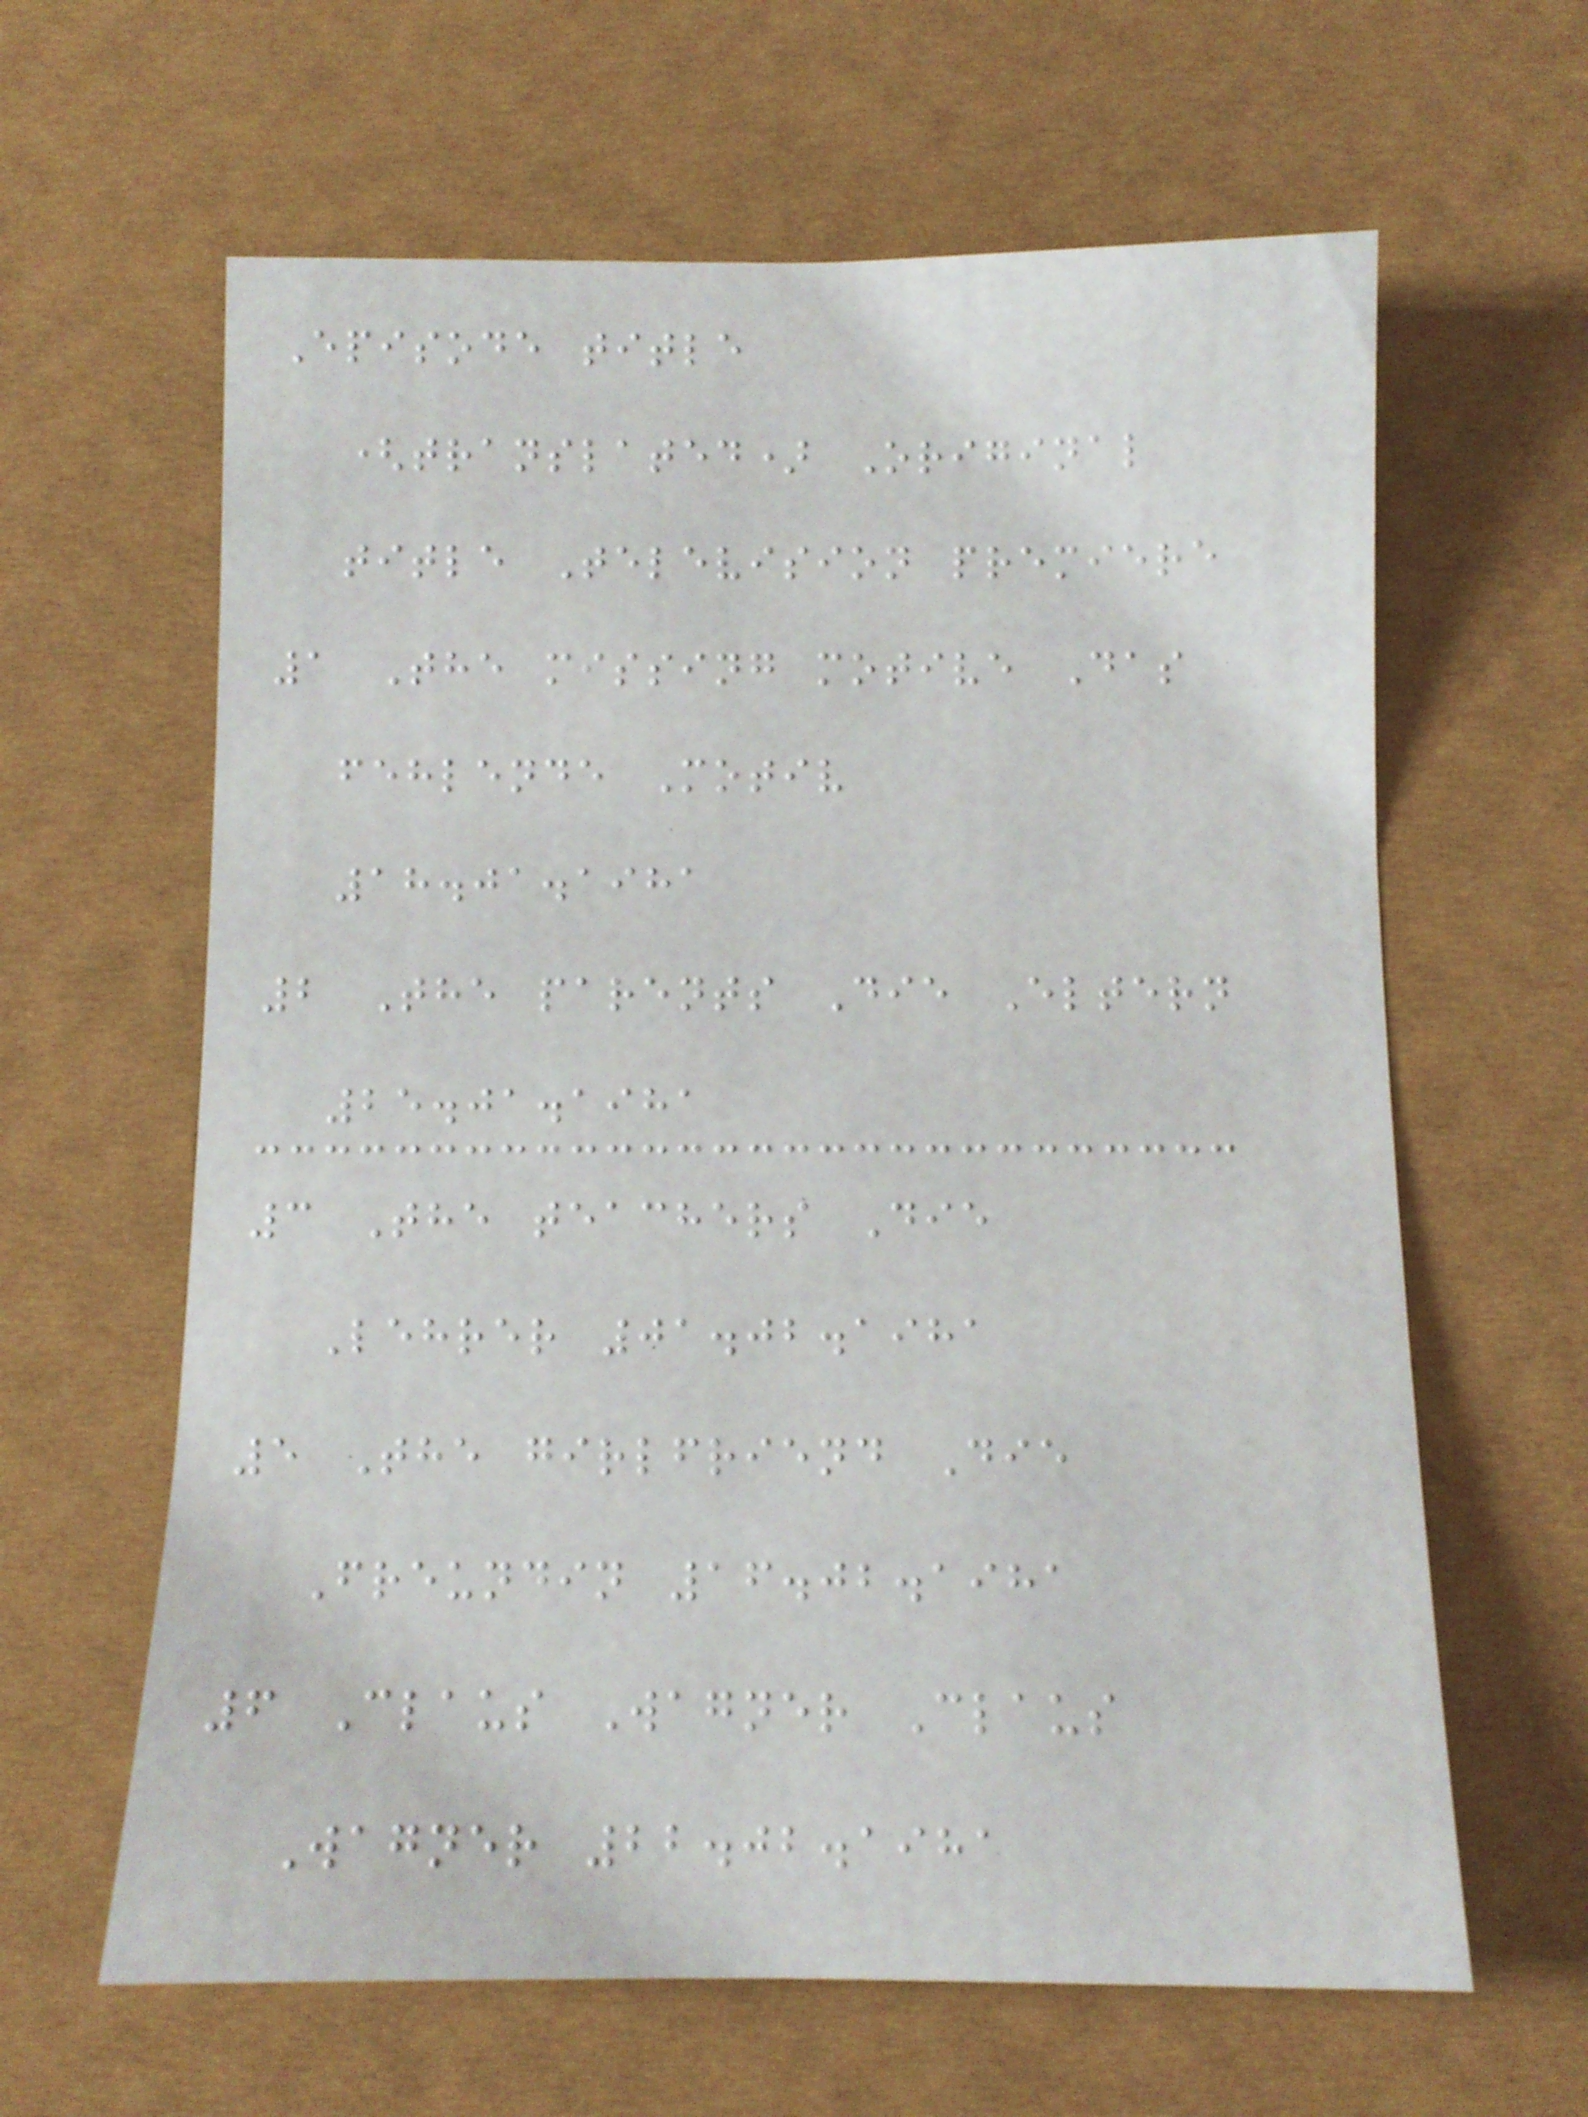Episode title
(translated) Original
title Television premiere
1 The missing motive Das
fehlende Motiv
18.01.1981
2 The parents Die Eltern
25.01.1981
3 The teachers Die
Lehrer 01.02.1981
5 The girlfriend Die
Freundin 16.02.1981
6 Claus Wagner Claus
Wagner 22.02.1981
